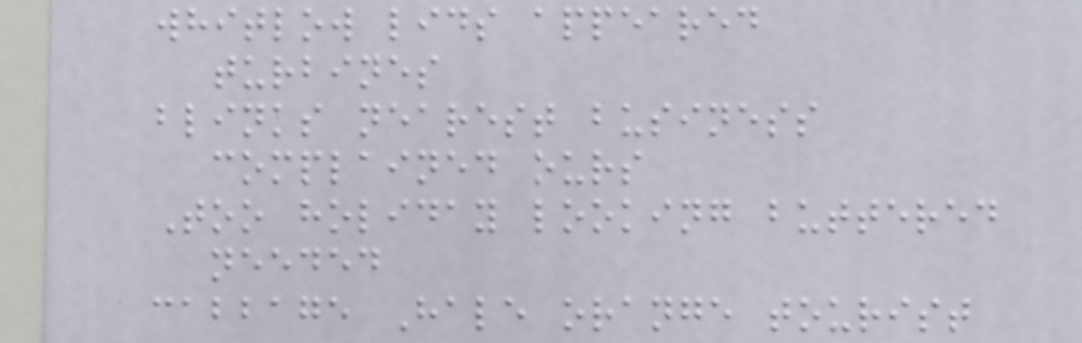whitlow lids appeared
turbines
blinks nearest business
complained ours
Too holiday looking buttered
needed
cabbage Hale orange tourist
